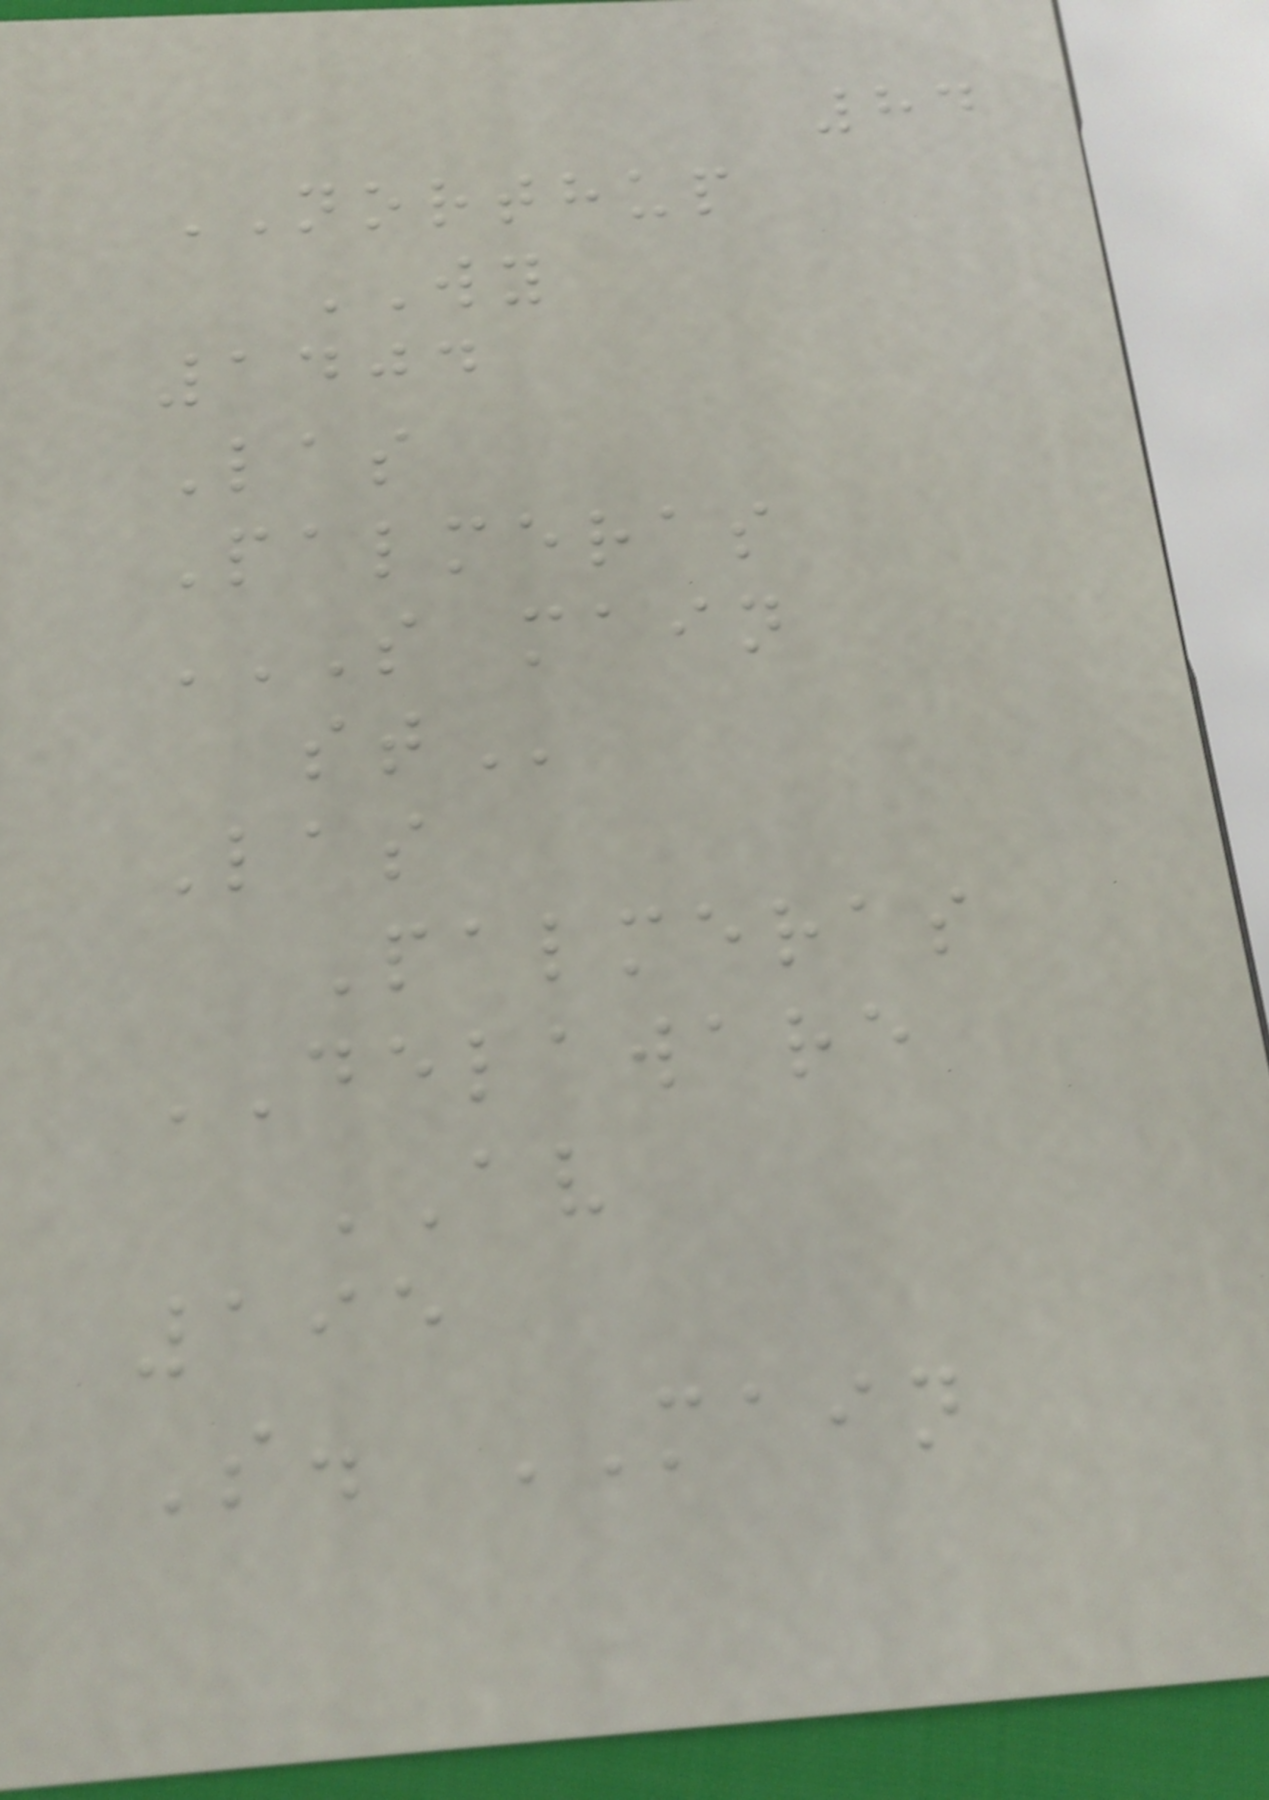84
NORTHUP
WY
1404
Las
Palmeras
S MAIN
ST
Las
Palmeras
DELAWARE
AV
195
S. MAIN
